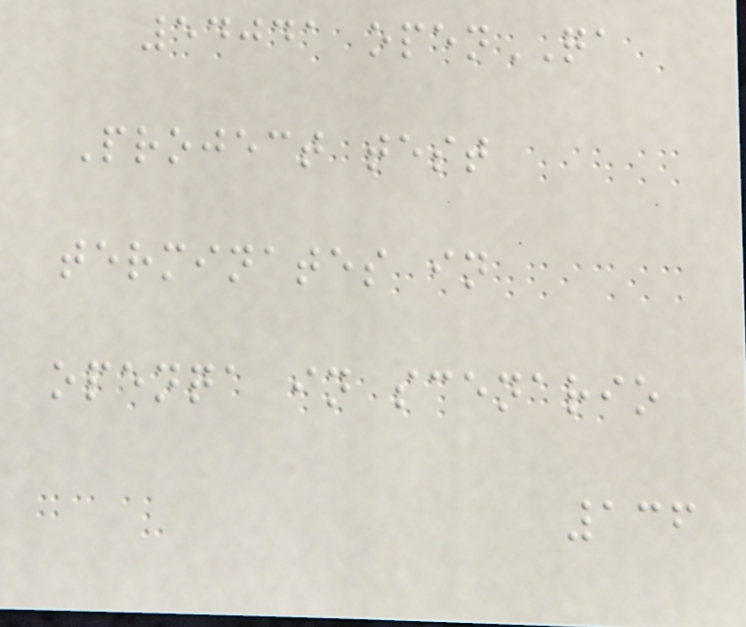54041 openQA
Project test
terminates in
openqa in scenario
136
